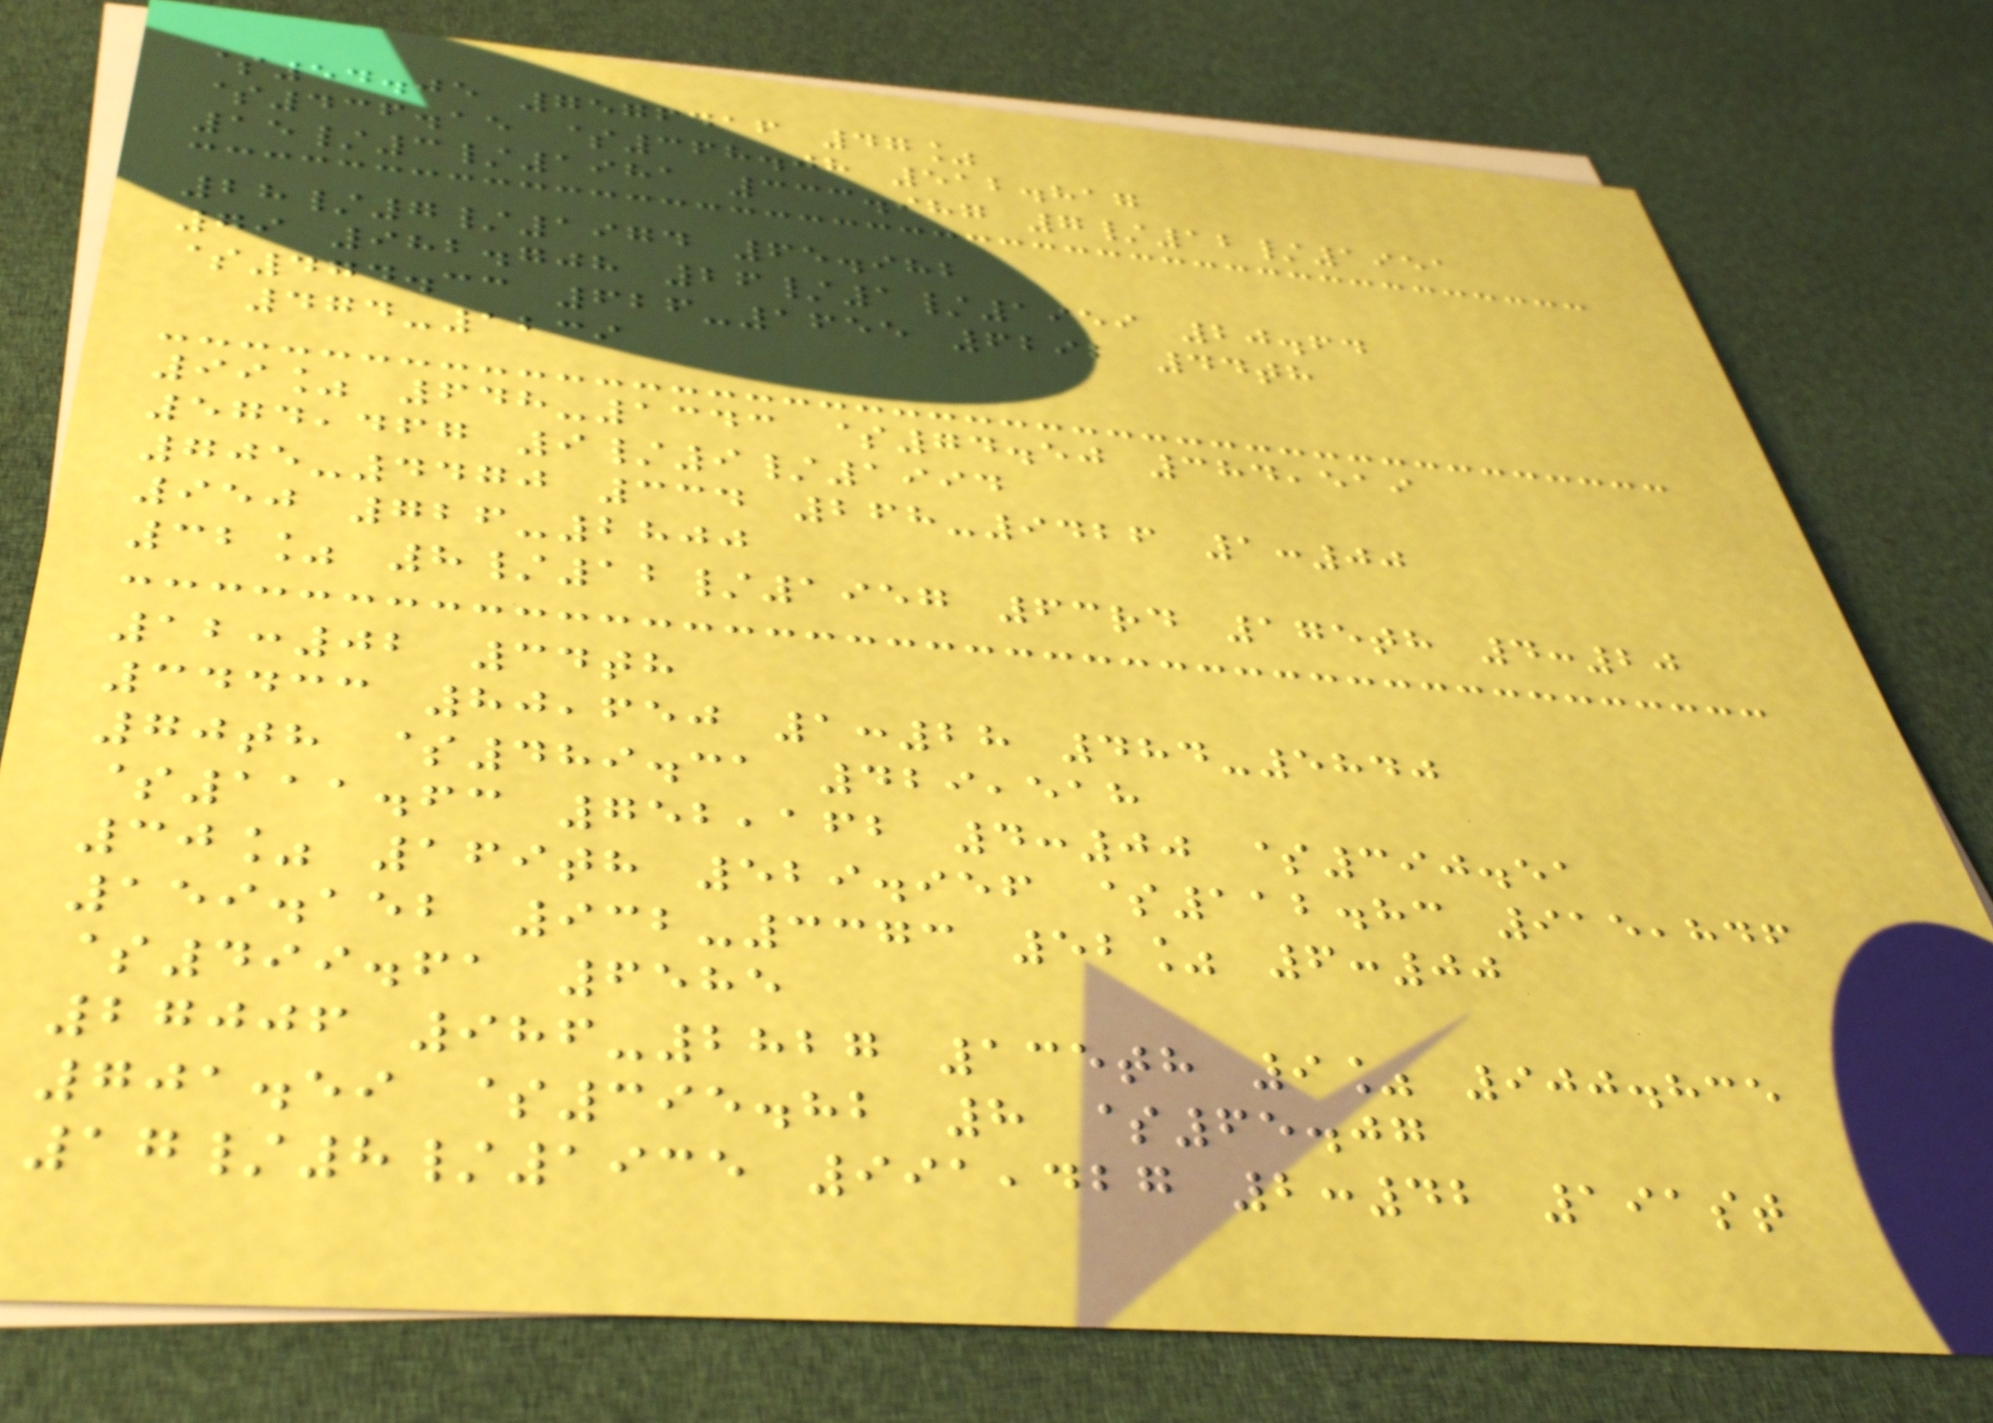$54.05 7576416 47%
$436.15 $368.08 512.817
15/3/1981 333.987 7/12/1951
28/7/1974 65.982
79 982.708 26/1/1959 20.64
$474.33 626-1655 6292 44th
474-1239
99% 648-1343 $74.50 384,519
574,467 9/9/1994
705-4470 334 268-9426 1:00
950 726-2800
32% 8/12/1957 63rd 175th 4:20
12:02 34th
34433 80,650 1:28 484-5840
70th $489.31 429,518
$111.63 752,162 4:00 $390.51
30% 169th 529.956 $112.83 915,846
159.152 932-3373 52% 6:00
$499.61 6585
27006 986-2827 135th 9% 900.835
701.59 $395.82 8 $65.07
17/8/1935 991,427 2:42 191st
